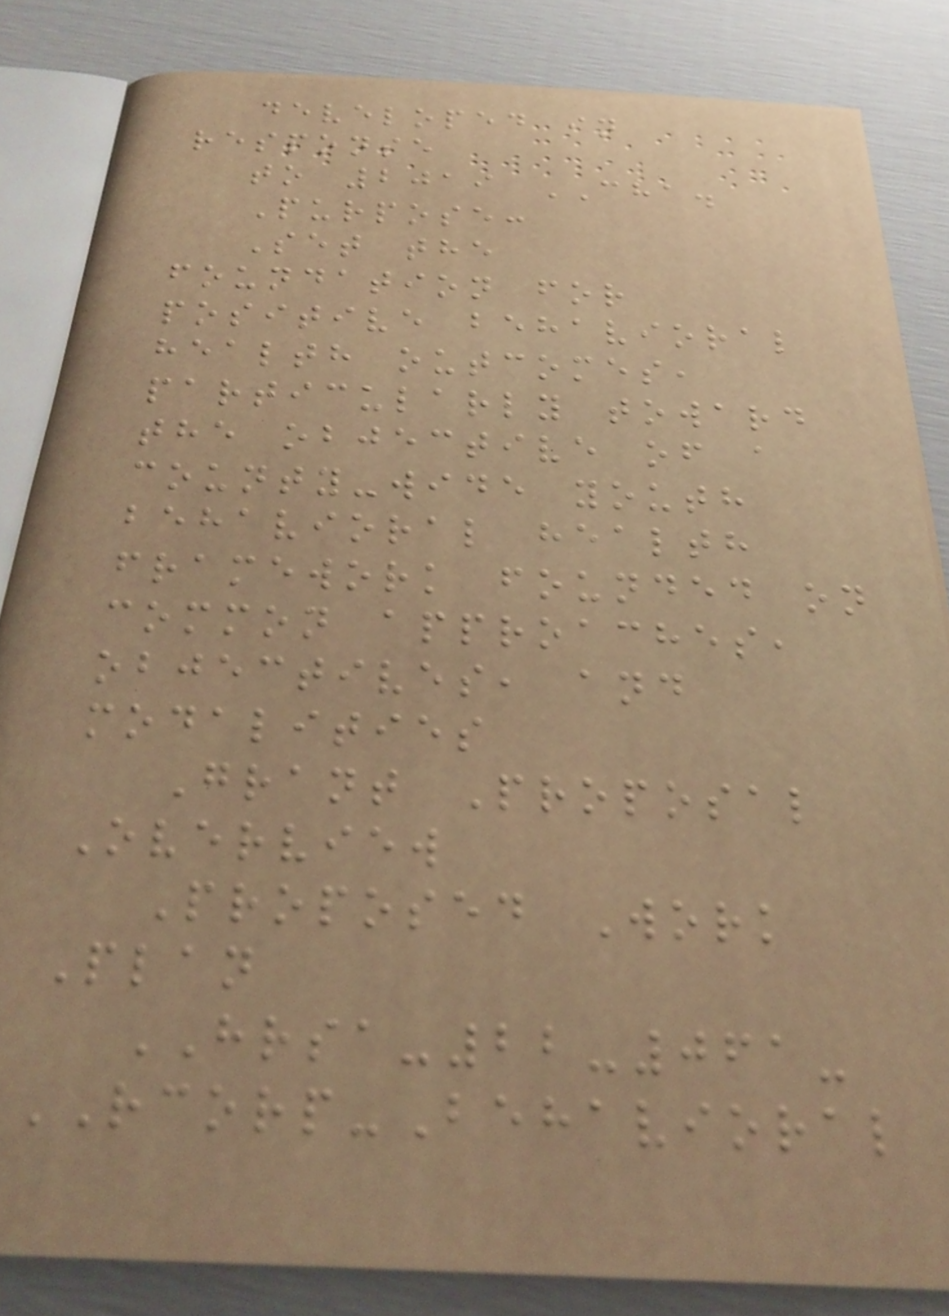developed in
response
to 2019 CHA.
Purpose:
Set the
foundation for
positive behavioral
health outcomes,
particularly toward
the objective of a
county-wide youth
behavioral health
framework founded on
common approaches,
objectives, and
modalities
Grant Proposal
Overview
Proposed Work
Plan
HRSA-22-061-
RCORP-Behavioral
